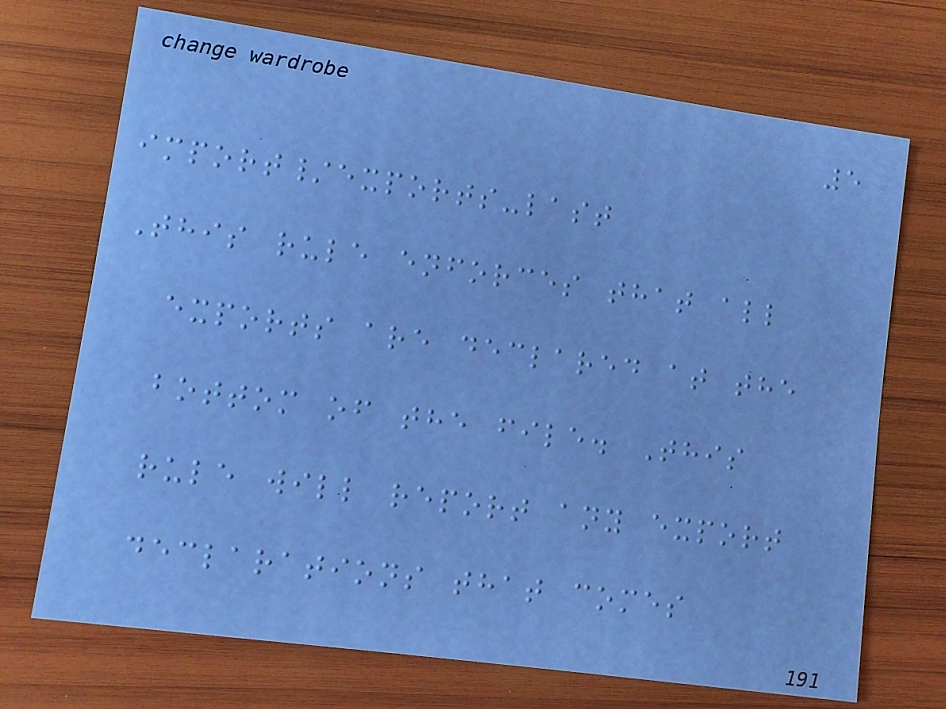5
import/exports-last
This rule enforces that all
exports are declared at the
bottom of the file. This
rule will report any export
declarations that comes
